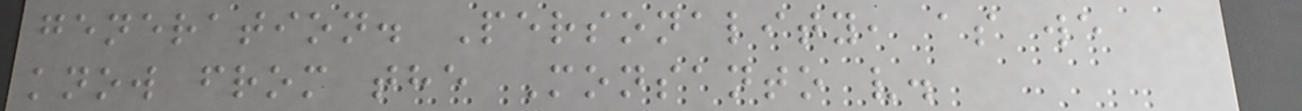generation. Personality, as we
know from the Monsanto v.
